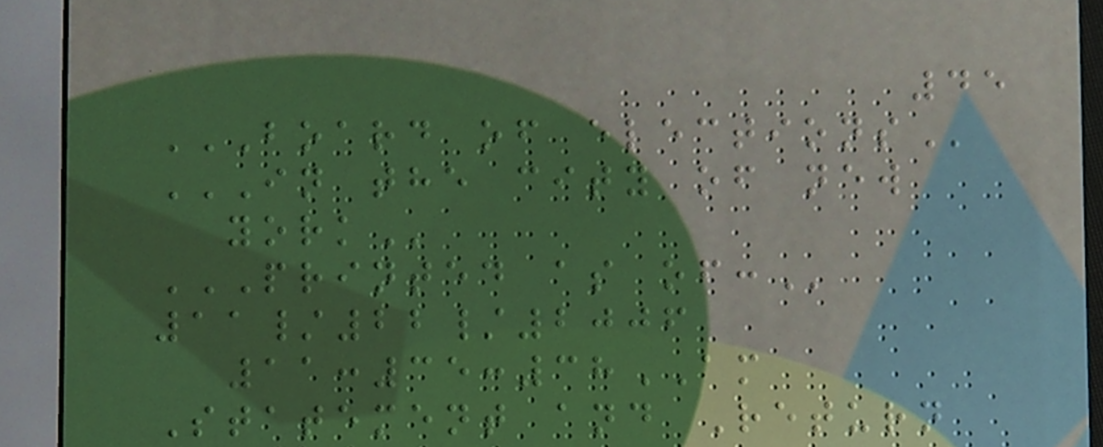45
BOARD OF ELECTIONS
IN THE CITY OF NEW
YORK
PRINTED AS OF:
11/22/2006
11:35:38AM
Statement and Return
